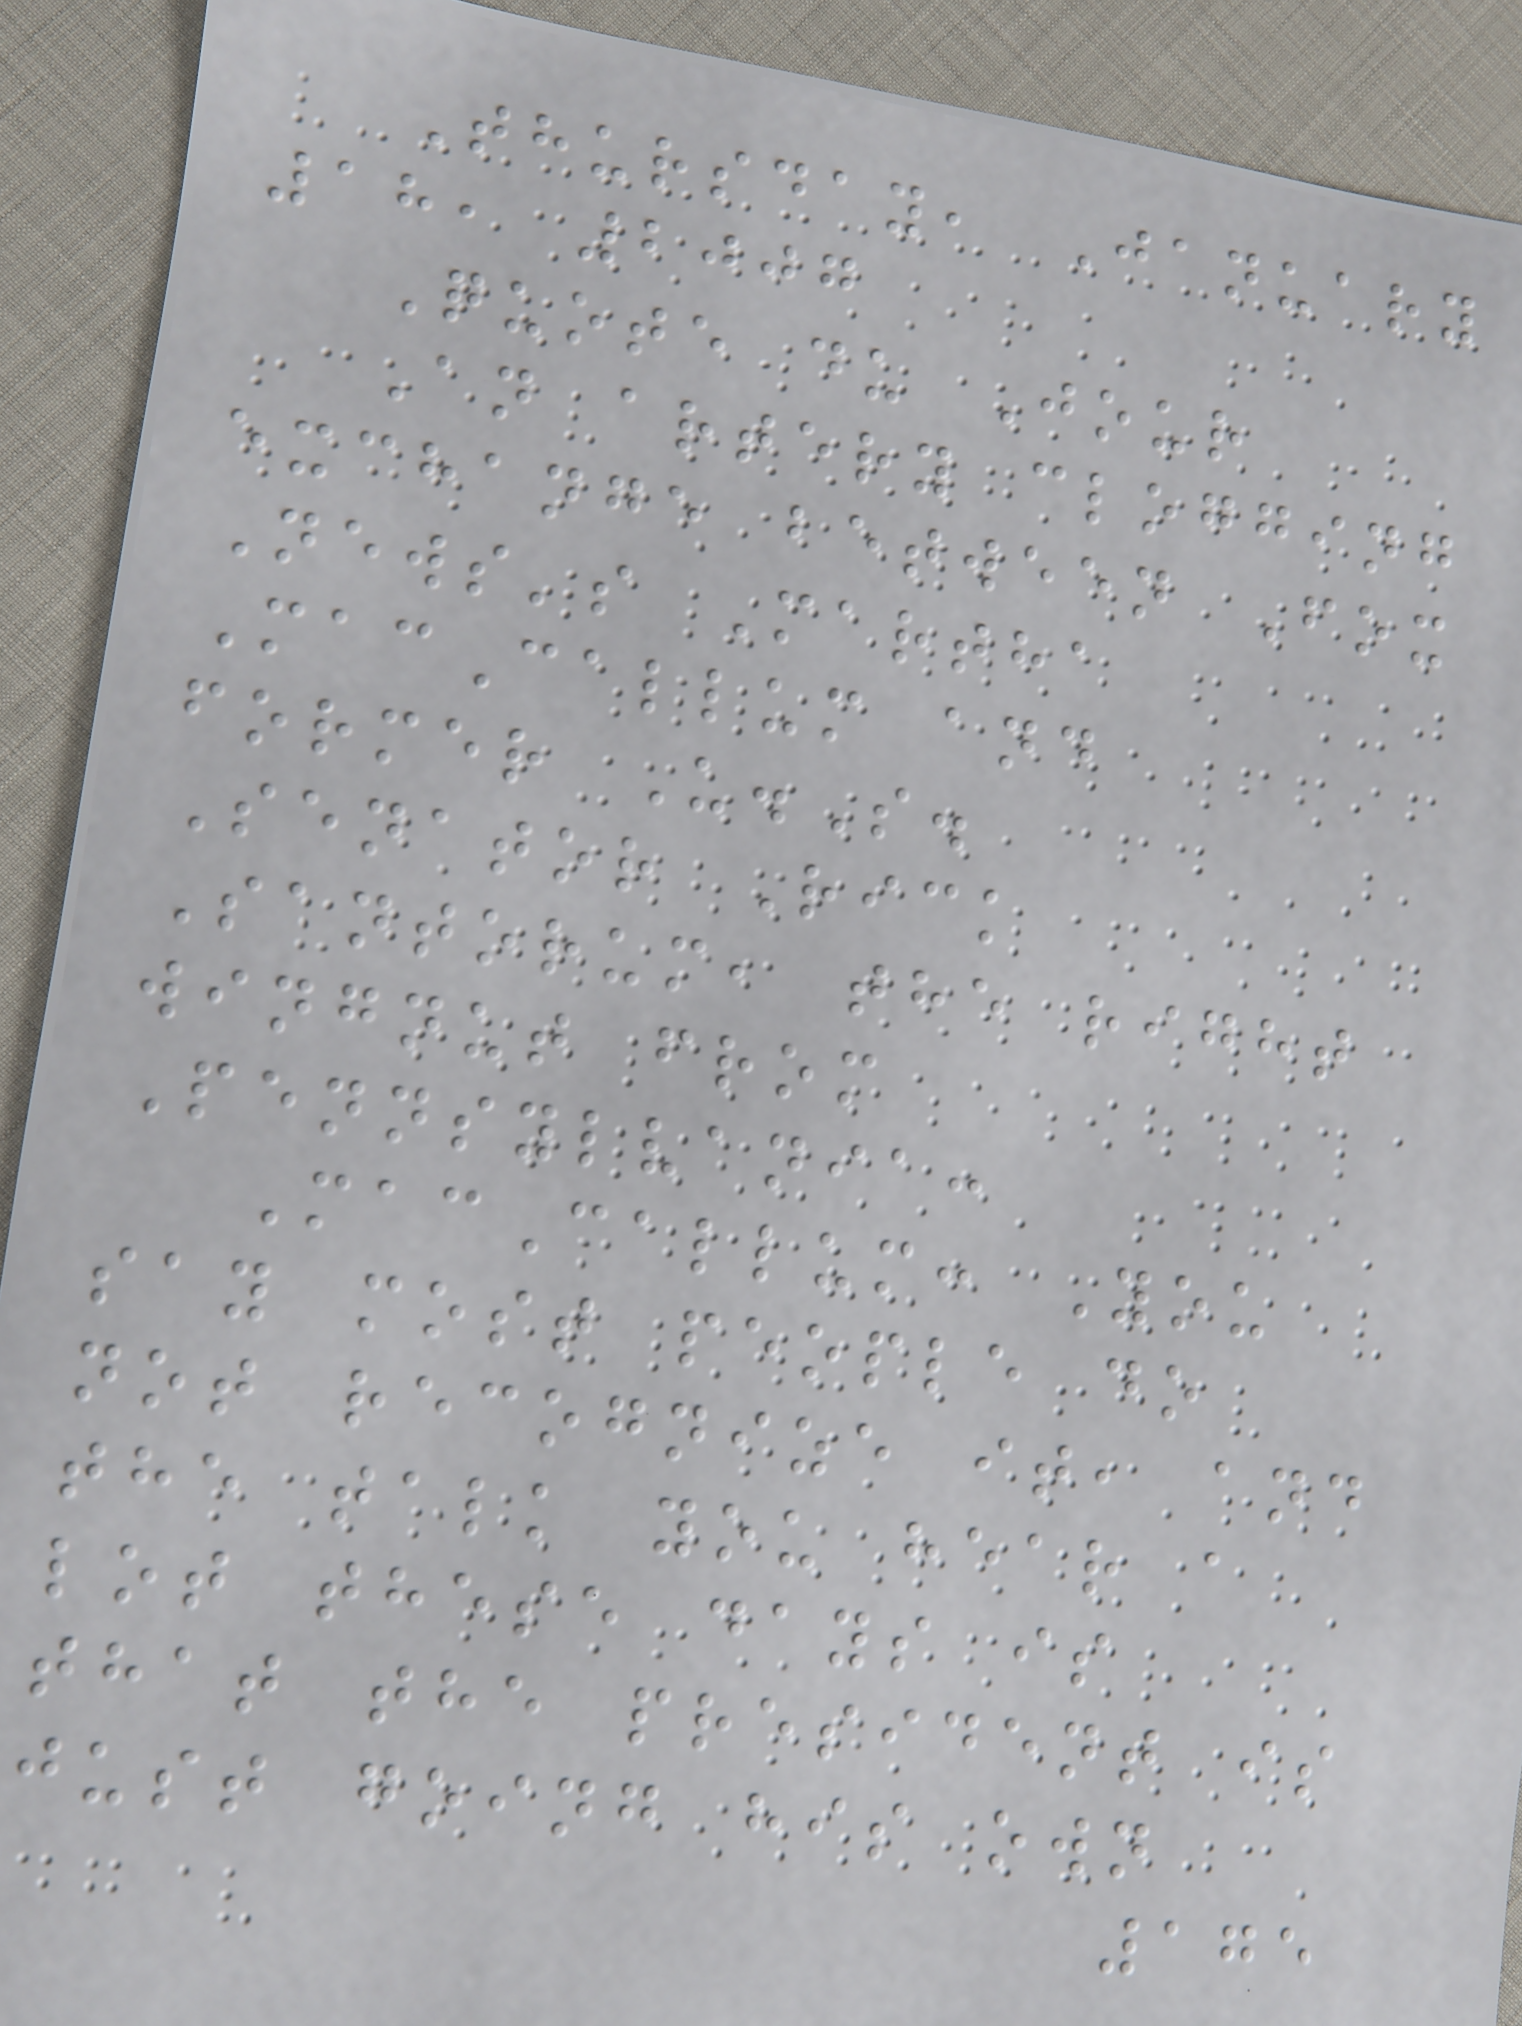Thursday, January
18, 2007
Quote du Jour
An artery clogging
exchange between Fox
News's Martha
MacCallum and
former U.S.
Senator Rick
Santorum, the right
wingnut from
Pennsylvania:
MacCallum: You
say most people do
not recognize it, and
the talk you hear a
lot these days is
that the president is
just going his own
175
